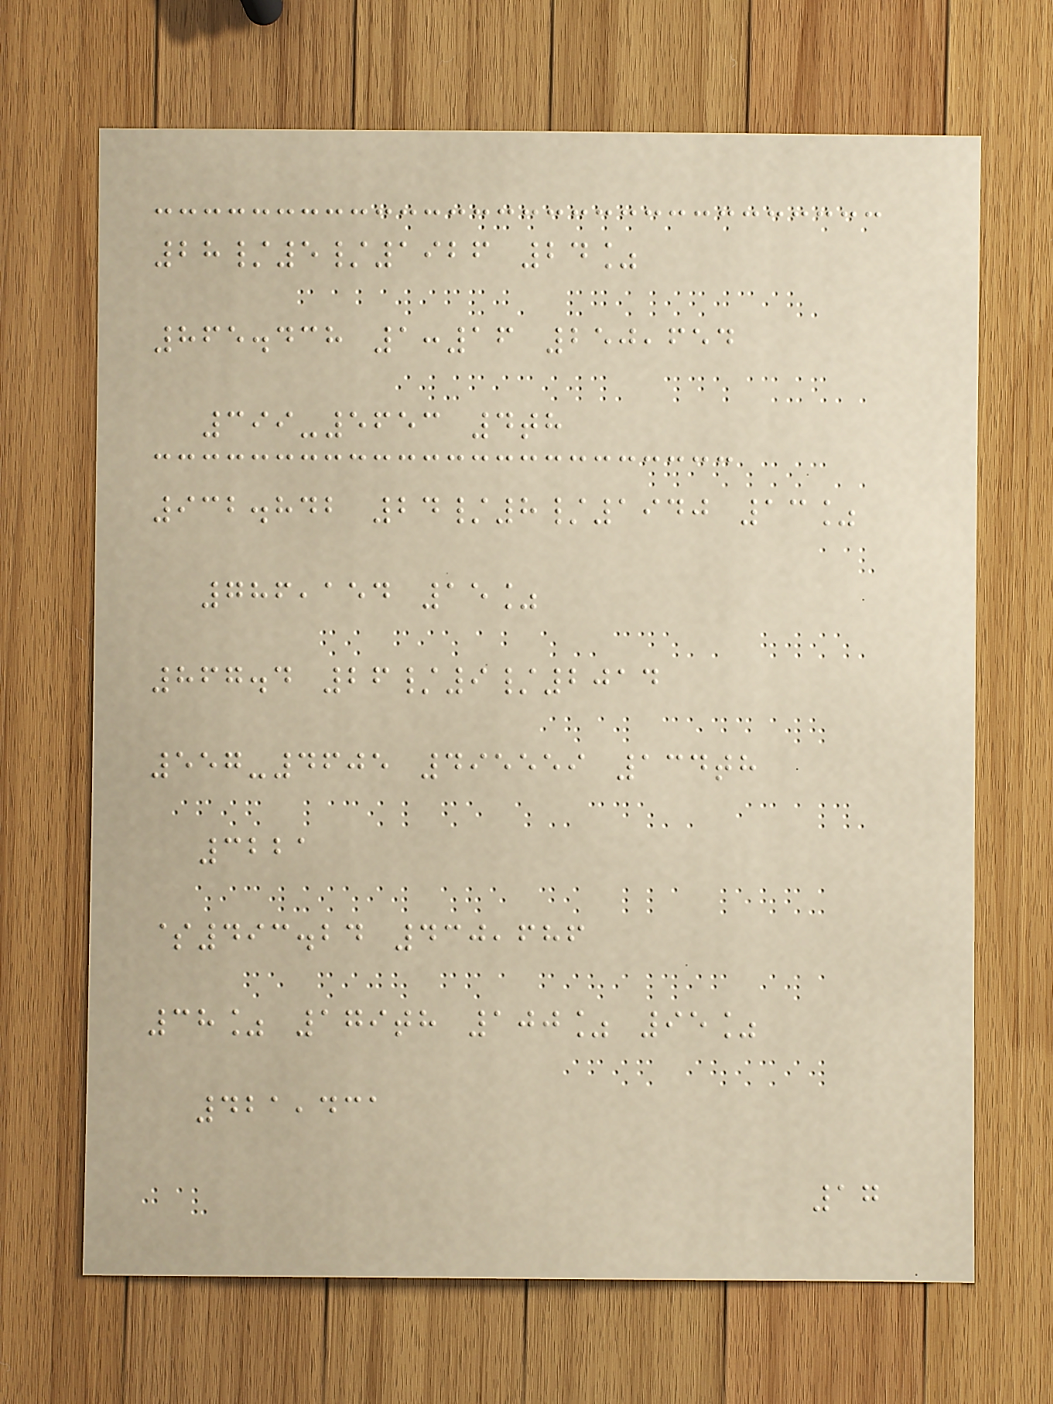28/5/1926 24%
865.438 1:16 250,654
399-5653 4th
932.842 24/8/1940 13%
786,154 15%
867.4 26/9/2014
557-4605 495559 134th
3221
$493.24 430,686
38% 179th 100% 95%
421,431
17
